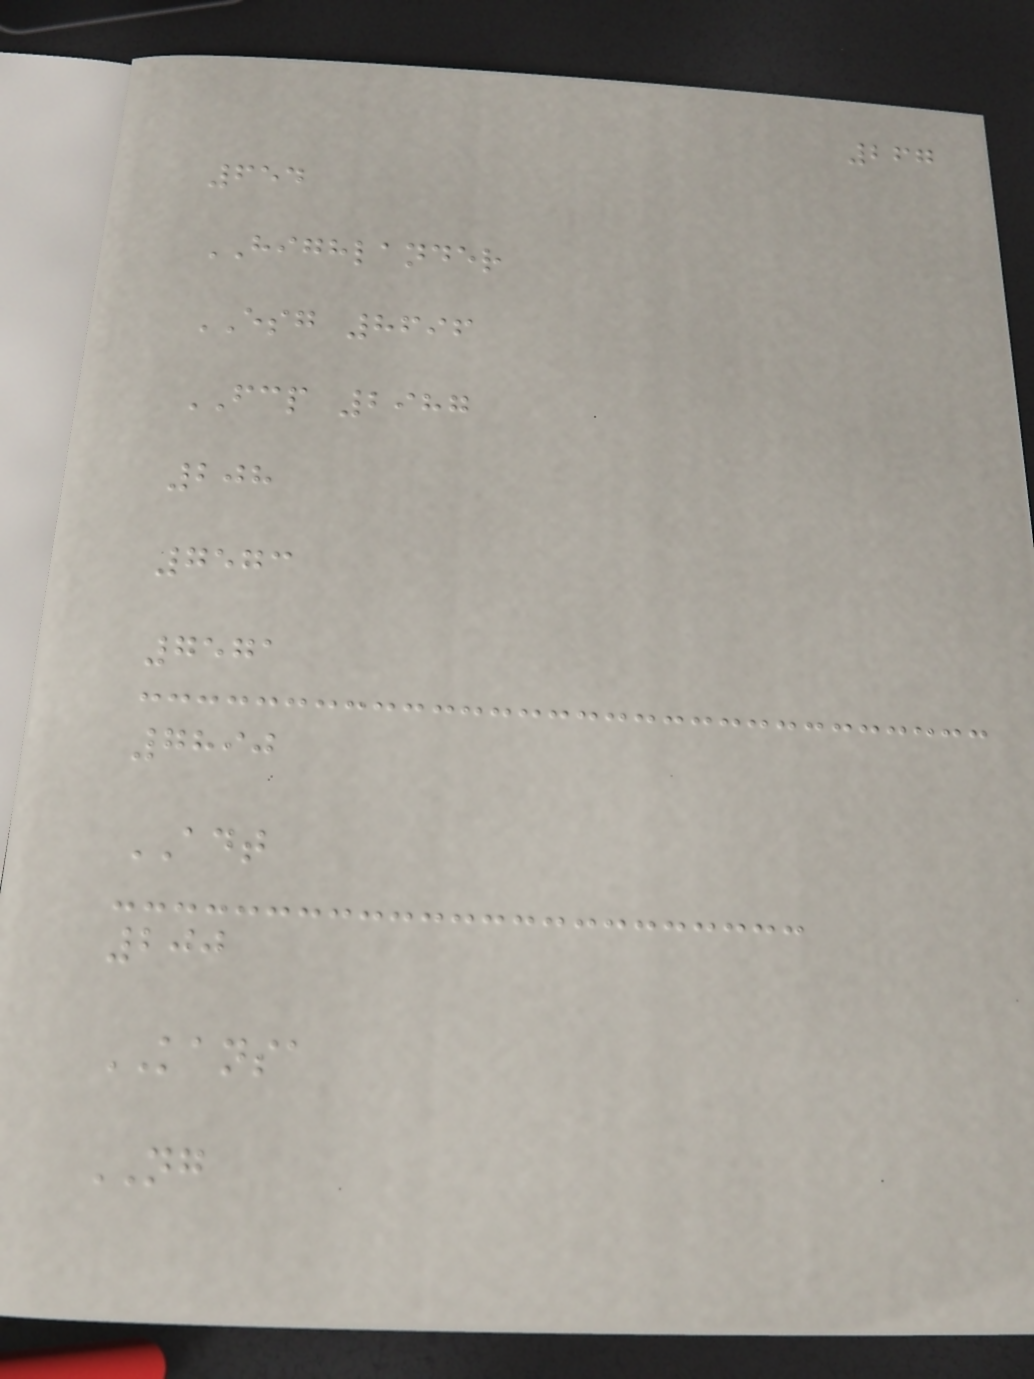267
654
HIGHLANDER
ESG 8696
FCP 2987
208
7573
7571
7890
ADT
200
KANSA
NG
